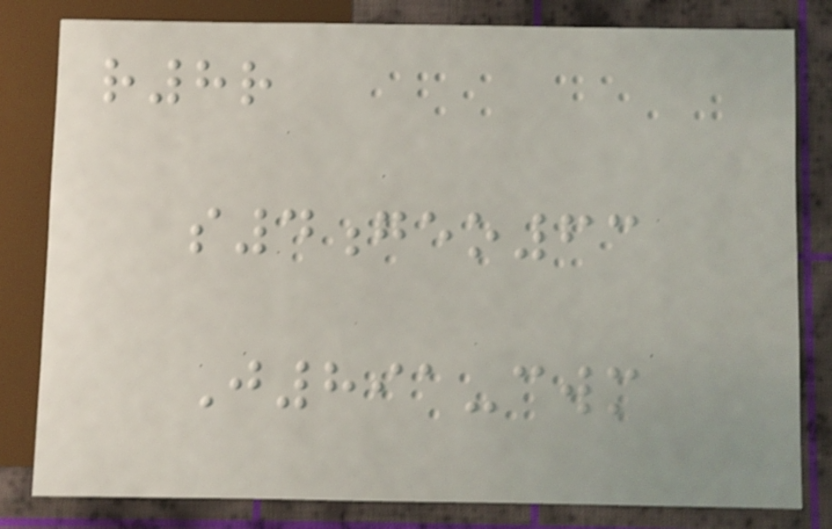r8r
s4geo63
J891-cwm
